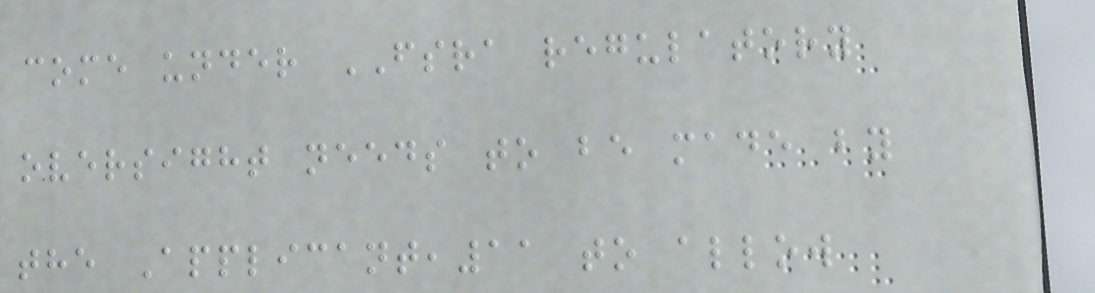come under FSRA regulatory
oversight needs to be made by
the Applicant,11 to allow
